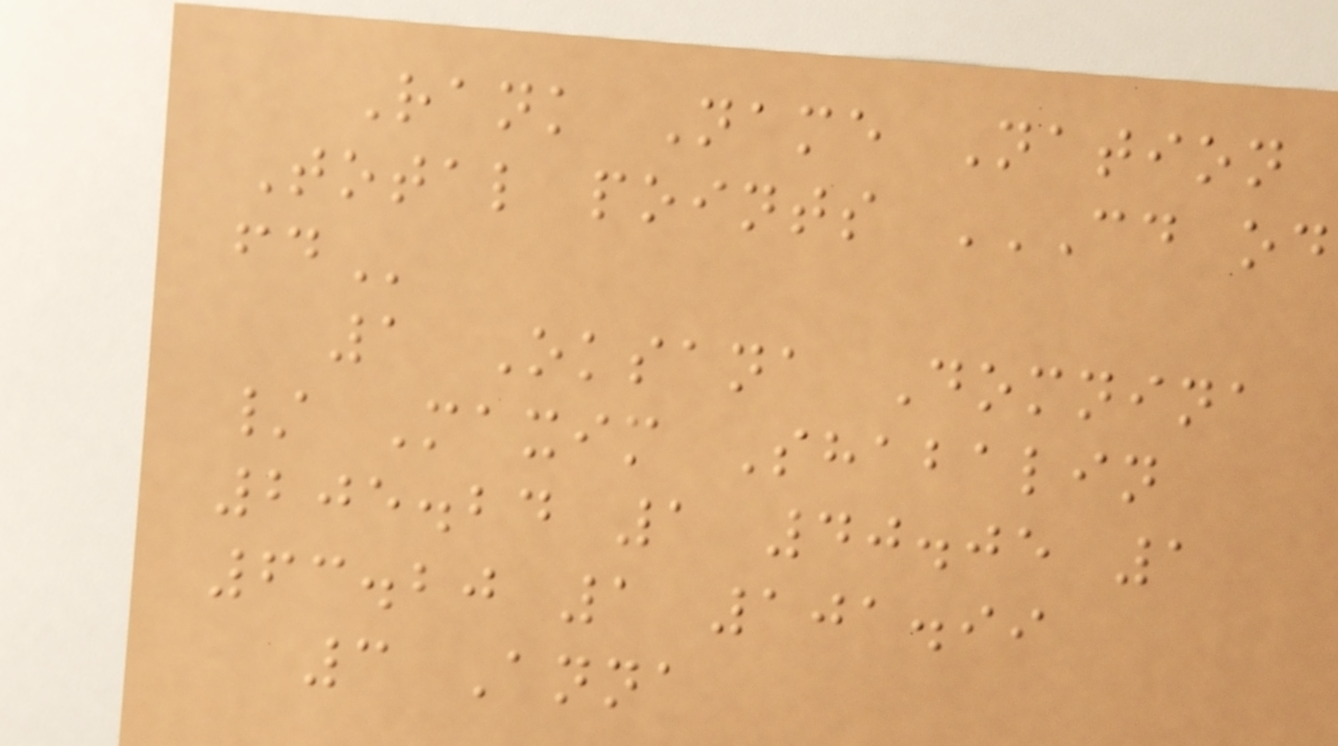Rank Name Nation
Total points CD OD
FD
1 Oksana Domnina
/ Maxim Shabalin
205.24 1 40.05 1
63.20 1 101.99
3 Anna
